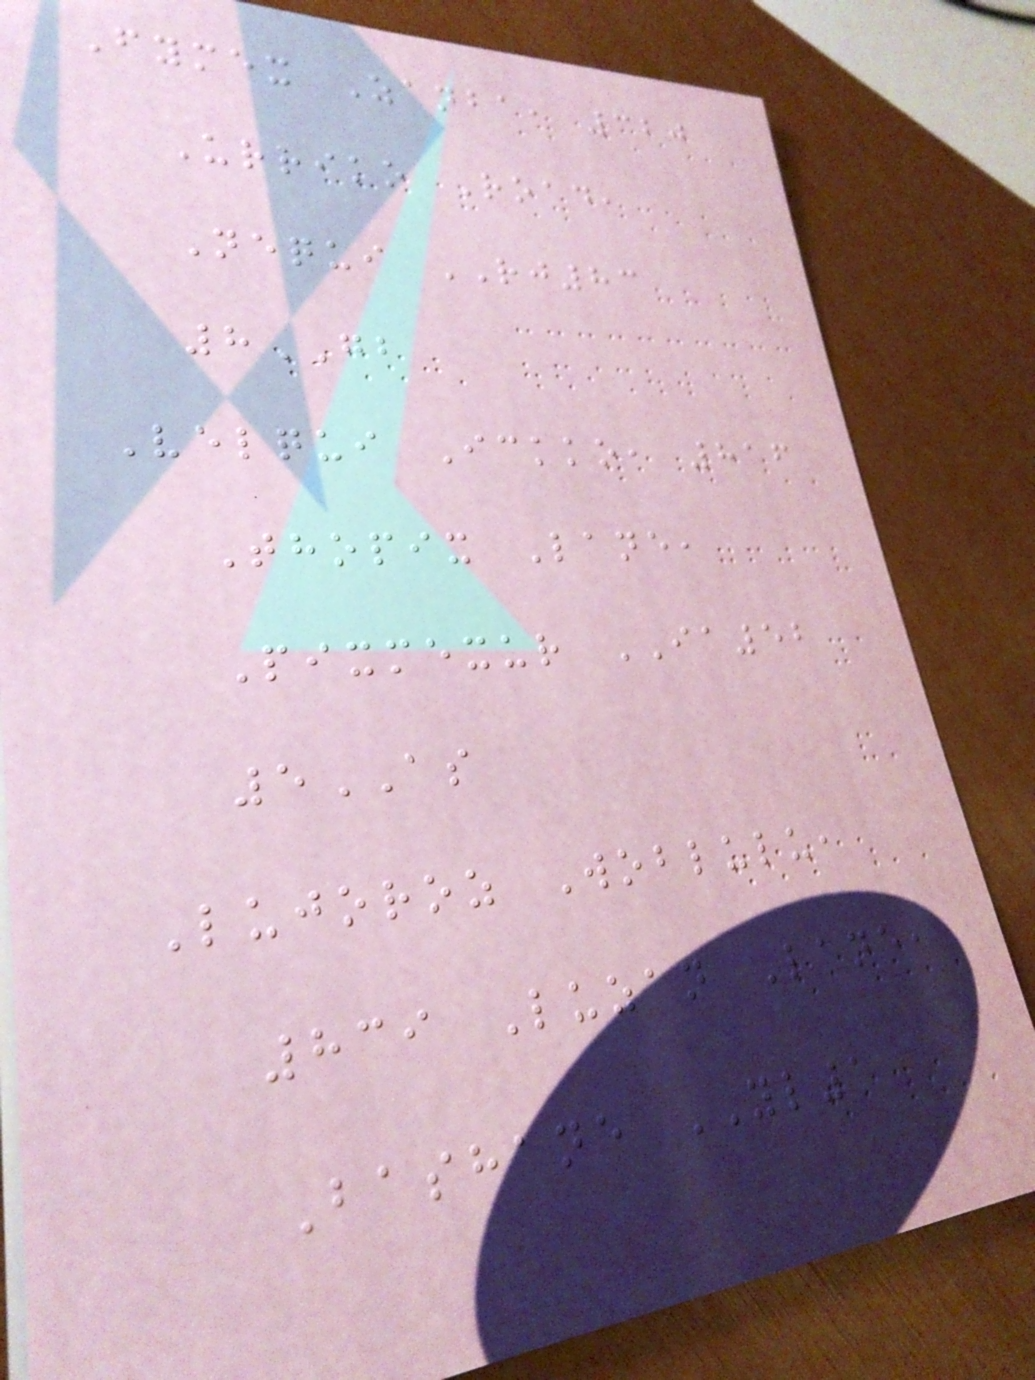Fymex Zanba, 320
Urriko Road,
Nequi RJ83
8GB
Velqui Ickko, 816
Thopix Lane,
Pixmexur IA52
5AS
Lujoroz Woblulu,
839 Luzan Lane,
Bashane YL1
